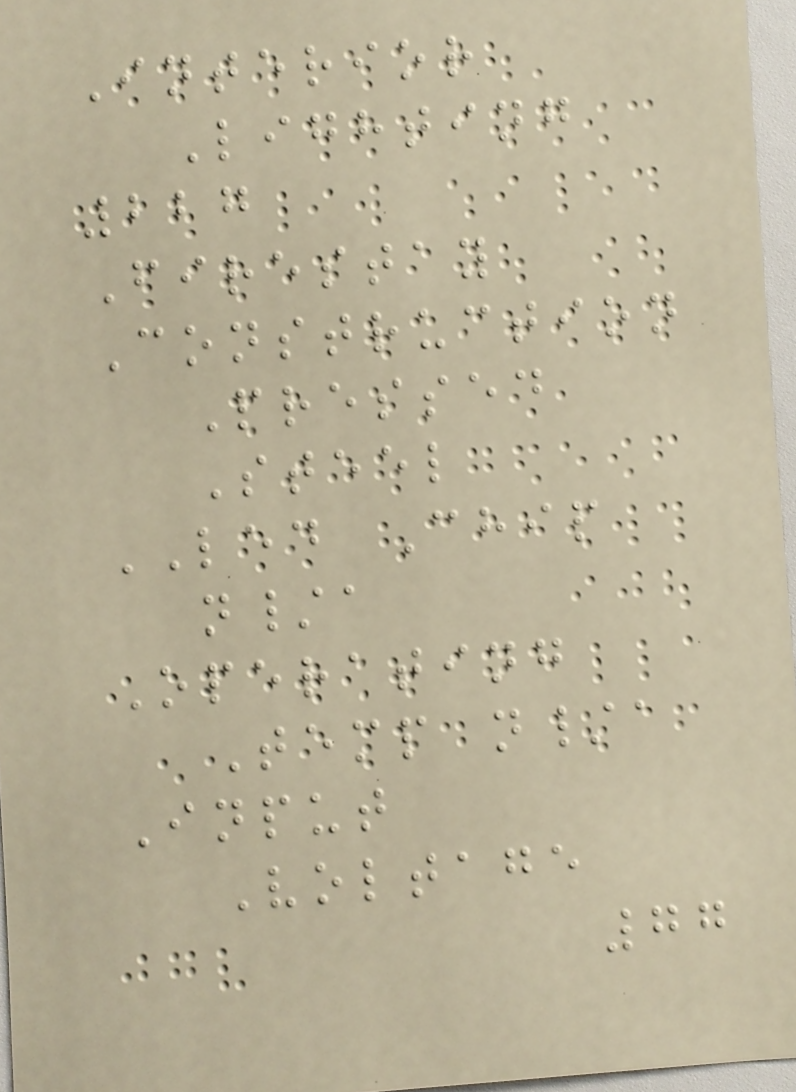Interior
Lighting
227
Firestay
Construction
Pressed
Steel
LED Chip
n/a
Operating
Temp n/a
Input
Voltage
77
